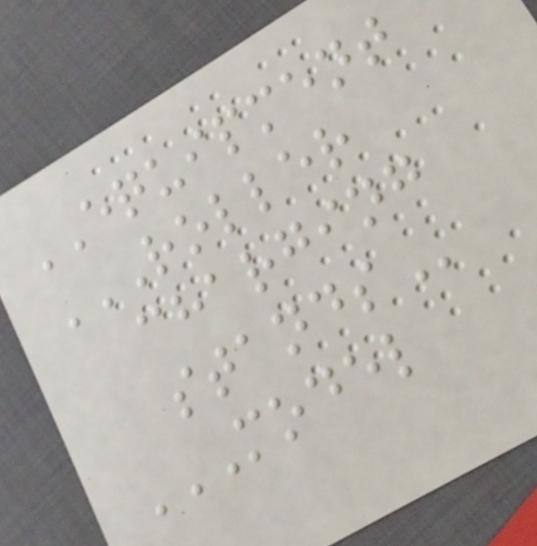EQUIPMENT
ROLLER
CHARGING
STANDS
MODEL
